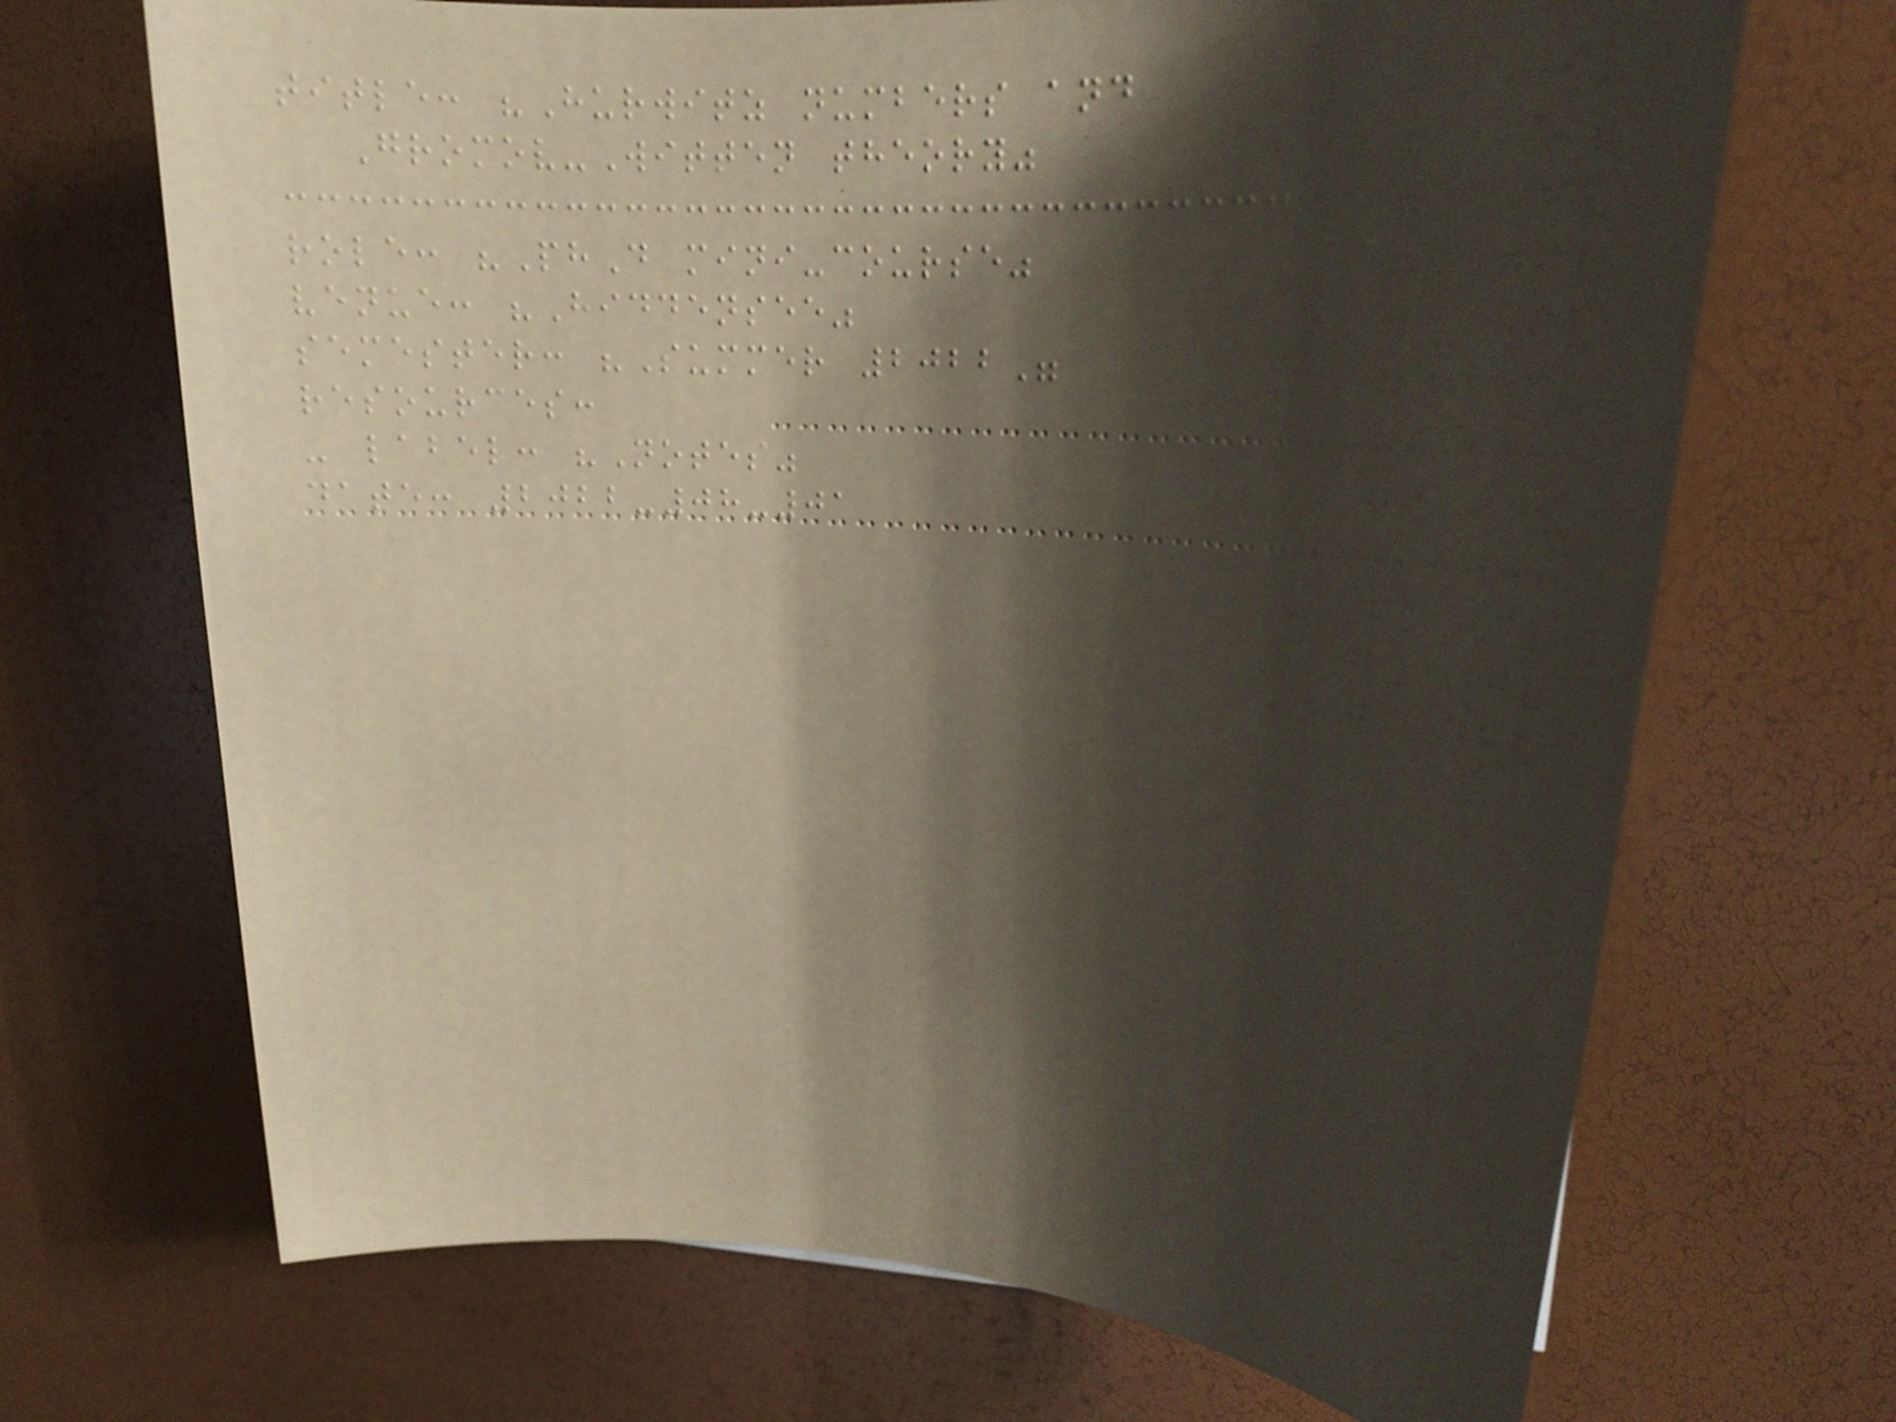title: "Hurwitz numbers and
Gromov-Witten theory"
role: "PhD mini-course"
venue: "Hiddensee"
semester: "Summer 2022"
resources:
- label: "Notes"
date: 2022-08-01
